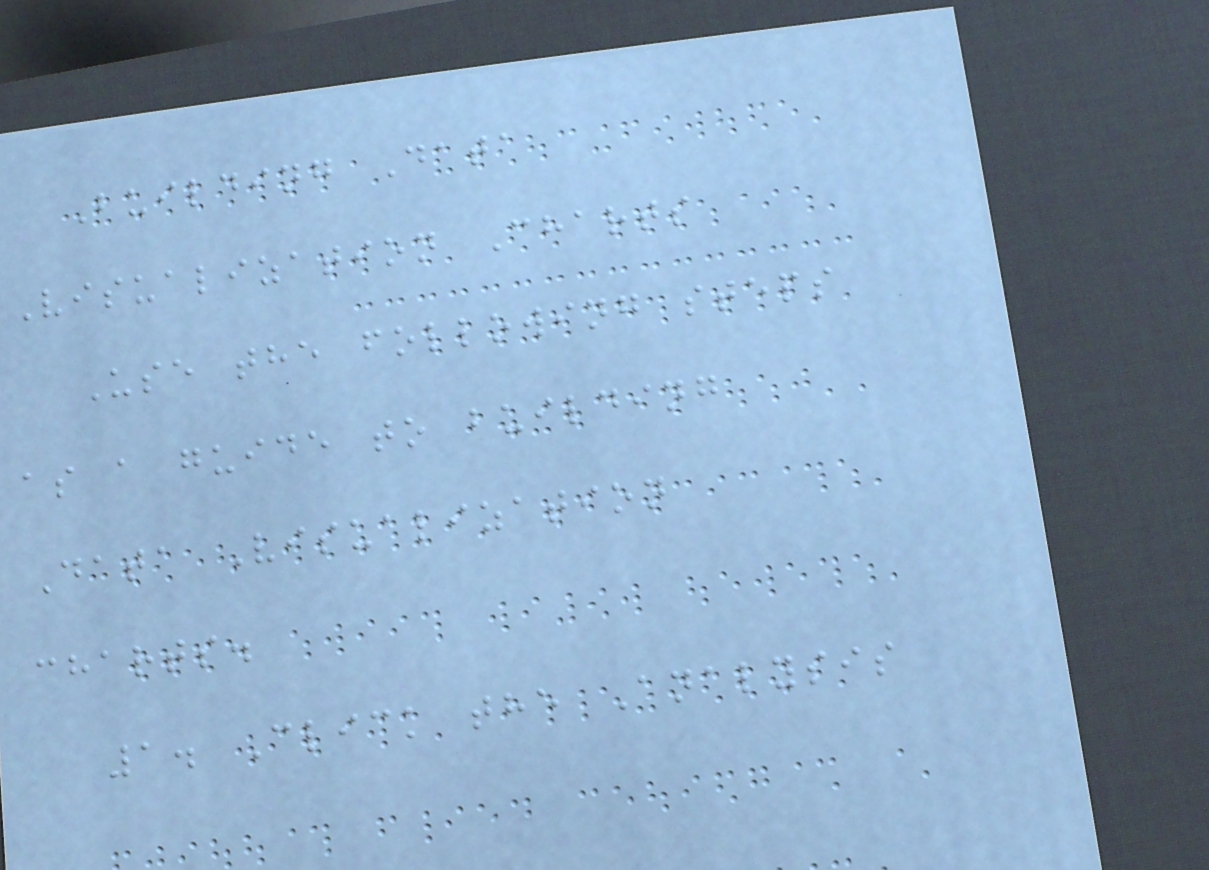Building Data
Visualization Charts
Use the following steps
as a guide to building
Data Visualization
charts.
1. Click the Analysis
